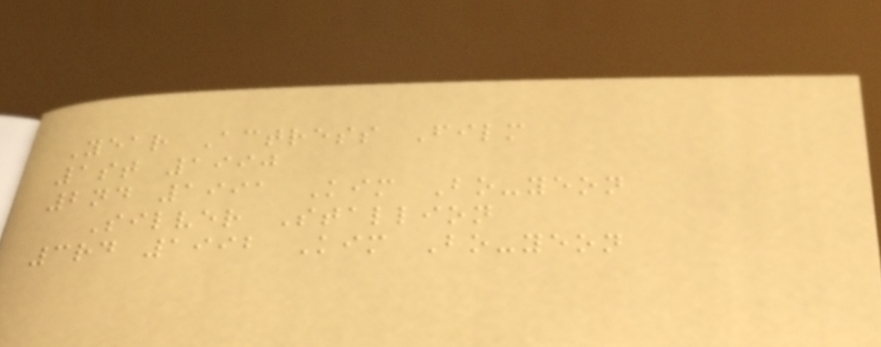Year Actress Film
1st 1990
2nd 1991 Kim Bo-yeon
Silver Stallion
3rd 1992 Kim Bo-yeon
